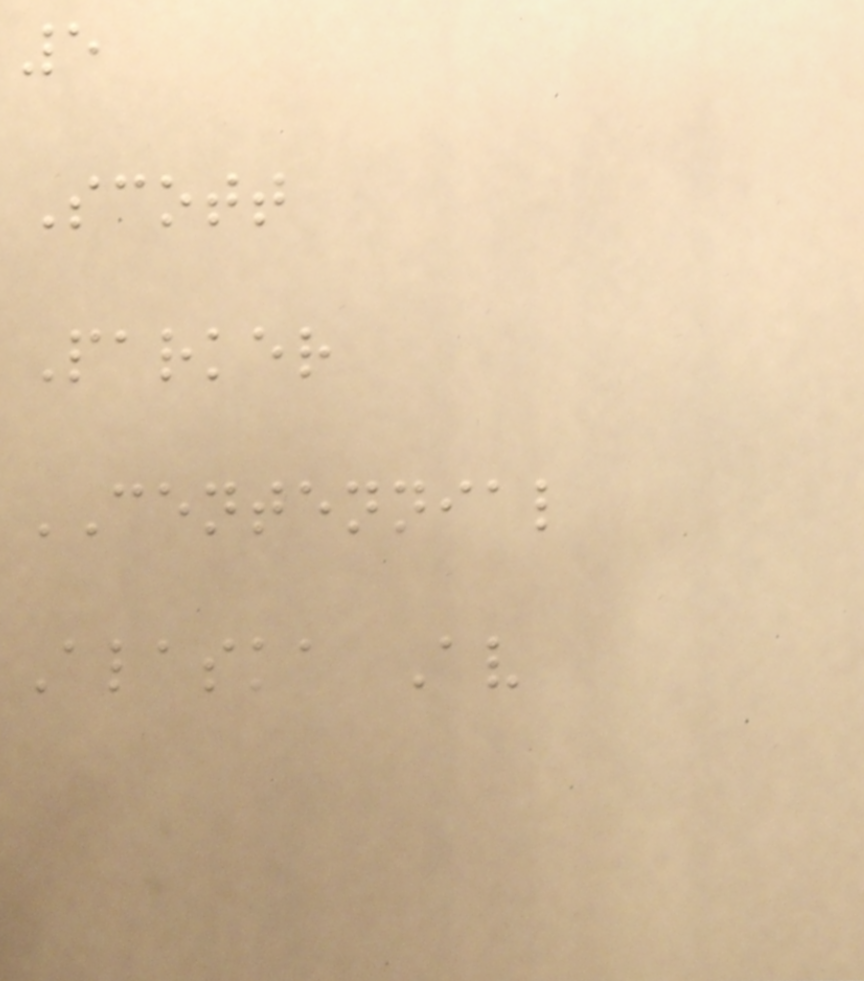5
Scott
Parker
CENTENNIAL
Alaska Av
